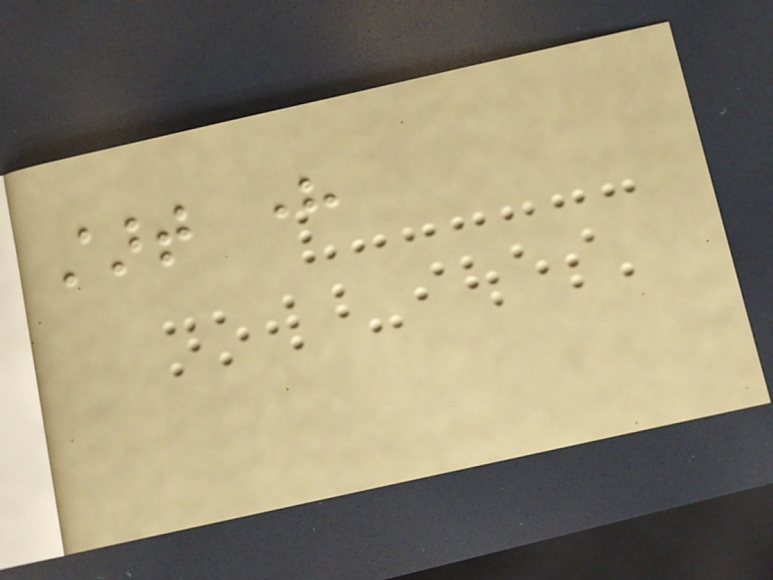start here
